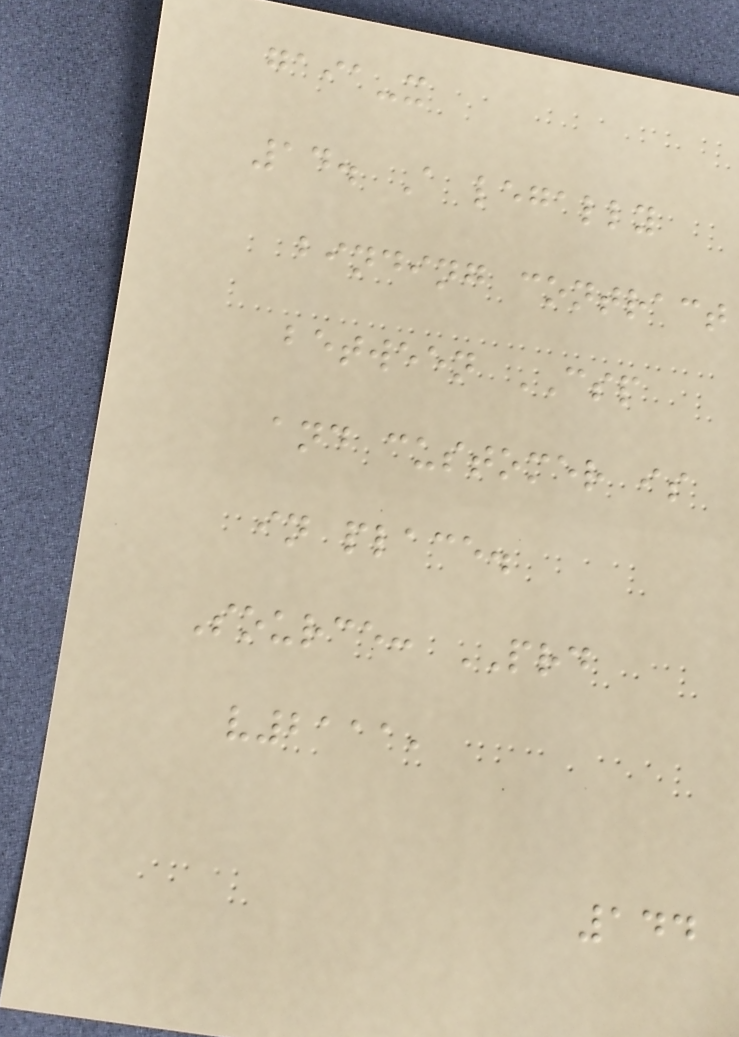gaia-x
14. A legally
binding contract
between CSP
and customer is
in place.
Source: PRD
v2111,
144
